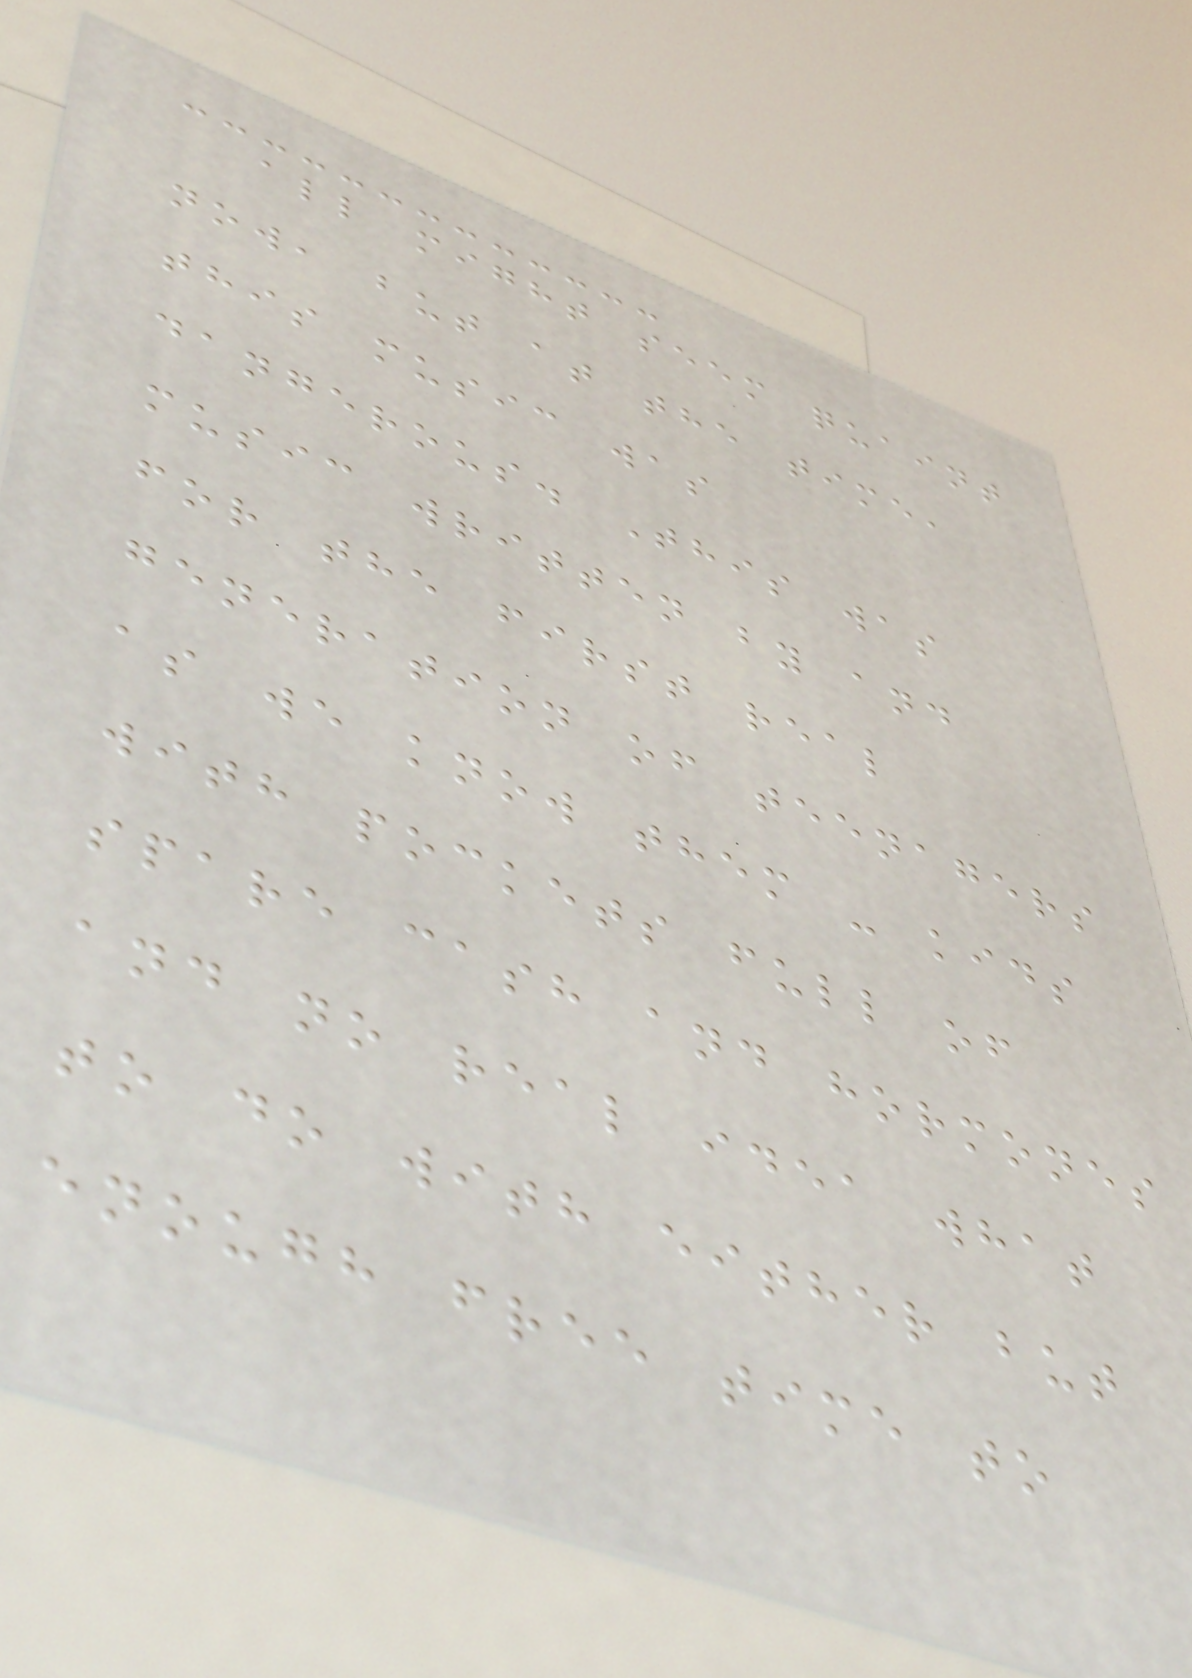all might seem quaint
now, but at the time,
this music was
dangerous. This was
music written by and
for the first real
generation of teenagers
as we know them - kids
with pockets full of
spare cash and hormones
and no real idea what
to do with either but
enough free time to
